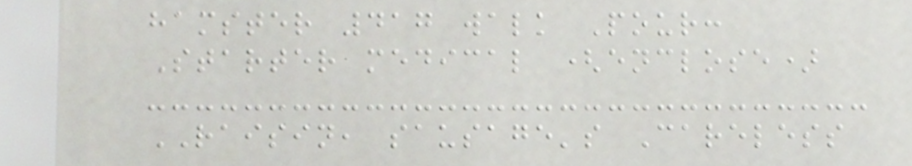hamster 417 walk Pour:
Starter medical (enclose)
RAISIN, sausage's Careless
